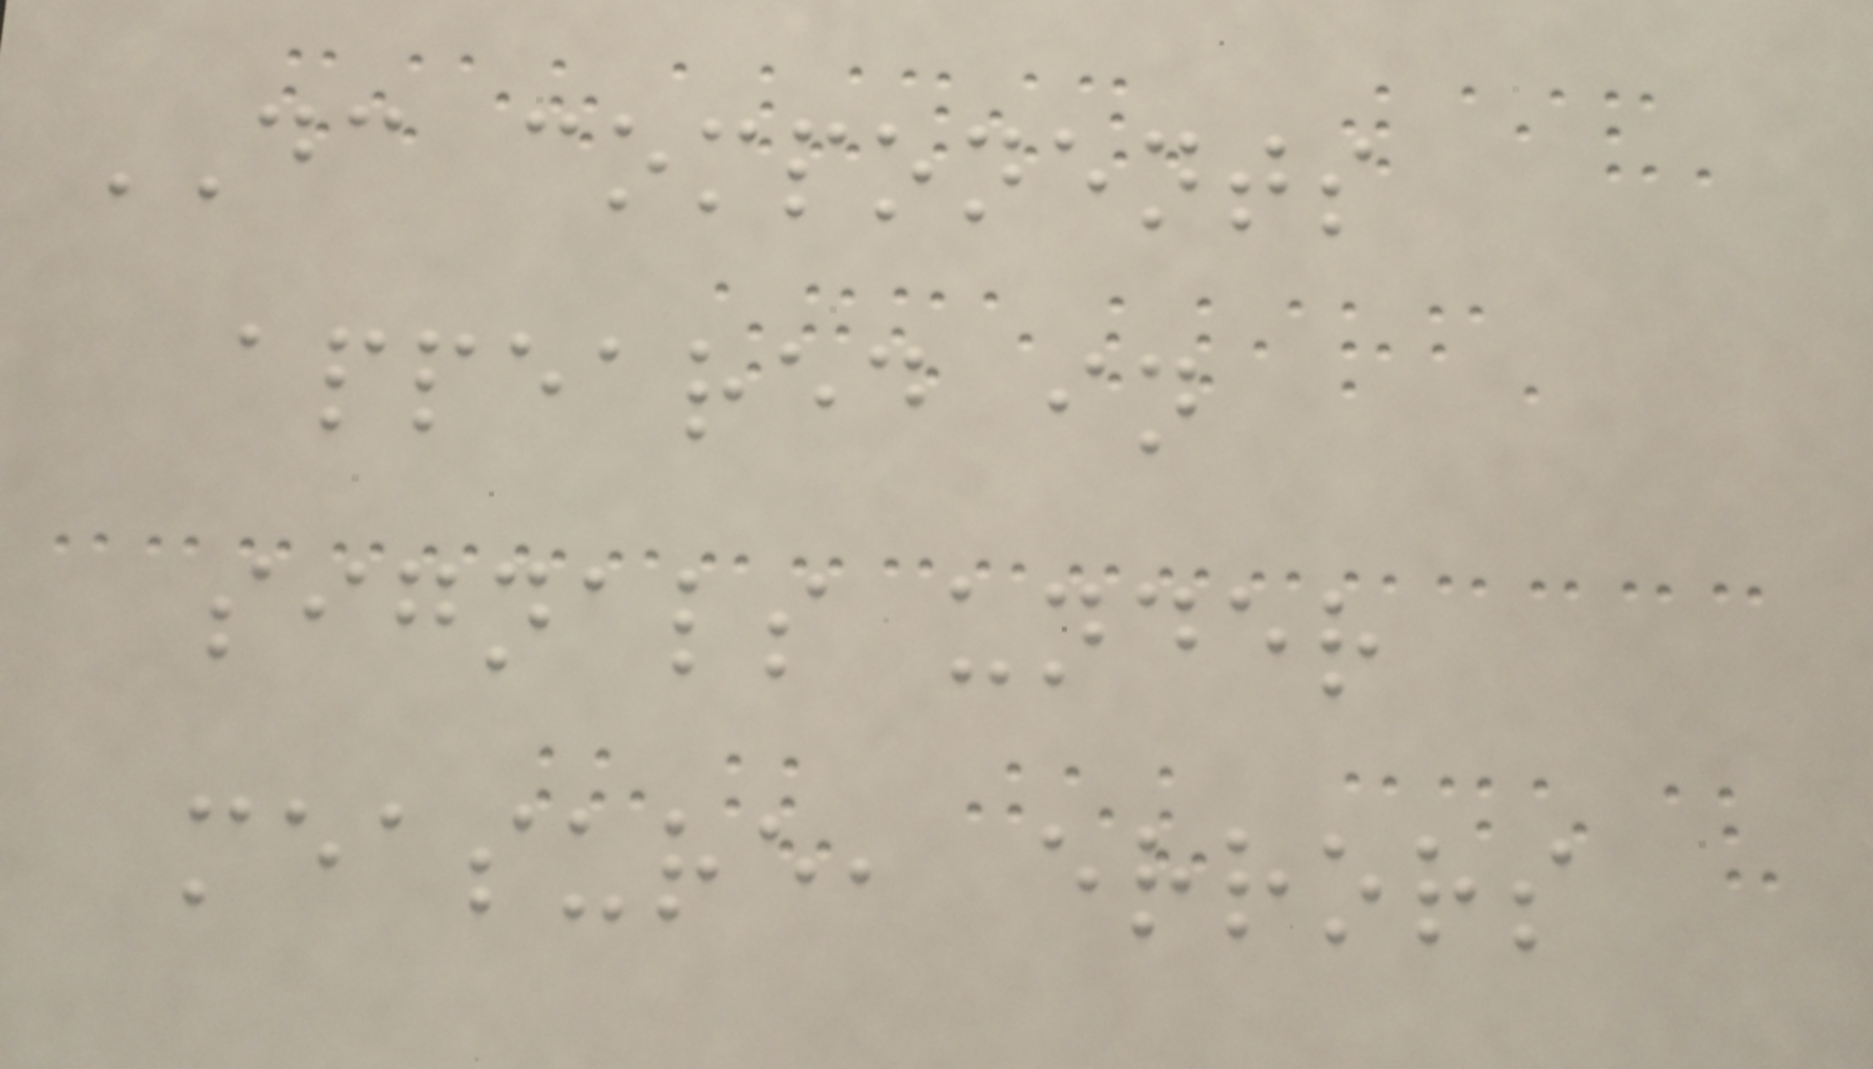DC components
appeared in
signals under
measure, errors
